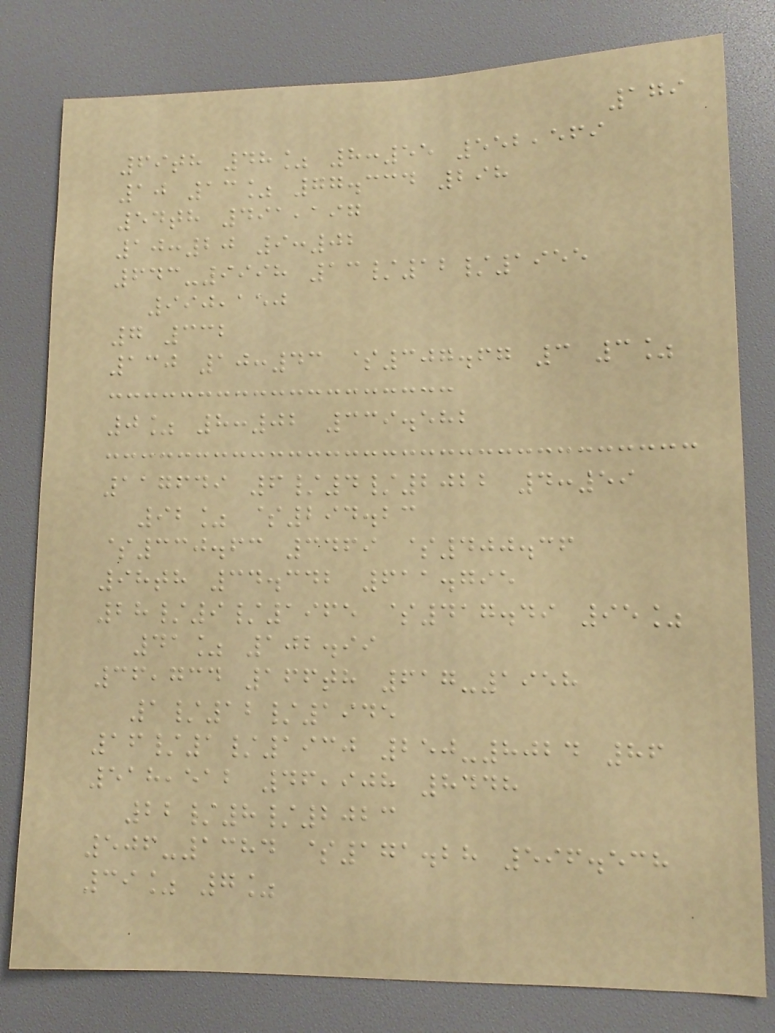179
69th 48% 8:55 552,569
10 13% 77.334 298
54th 491,197
10:20 9:02
643-9998 13/12/1955
990,150
7 332
130 10:43 $307.67 3 3%
0% 8:02 339.582
117649 6/4/2022 4:59
92% $294.23
$330.63 3469 $400.36
98th 34.342 611.795
28/9/1965 $417.49 95%
41% 102.99
36,734 166th 617-1958
1/12/1945
16/1/1930 250-8024 86
518,512 46,908 8448
22/8/2023
506-1384 $171.28 596.538
39% 7%
